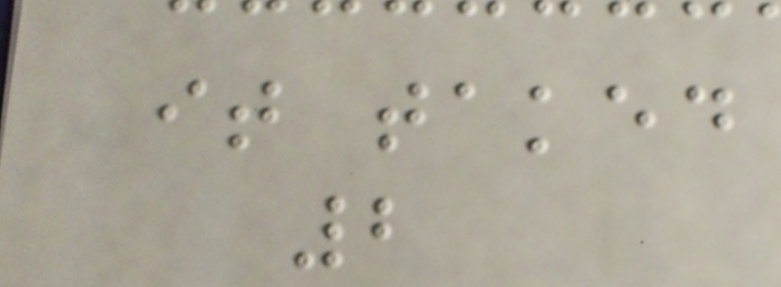it taked
2
